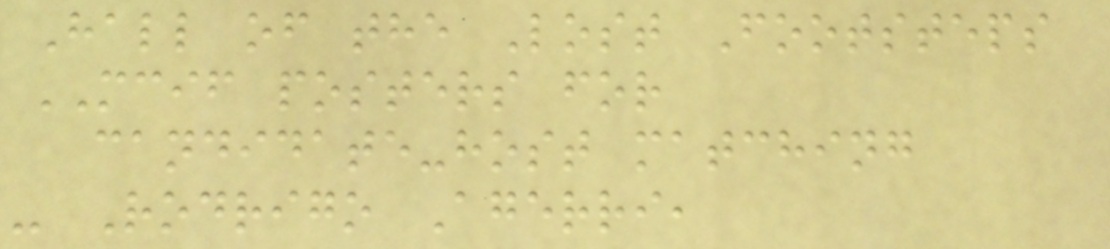Hall of the Lost Footsteps
MCIF posters for
candidate-host matching
- Rodrigo Agerri,
